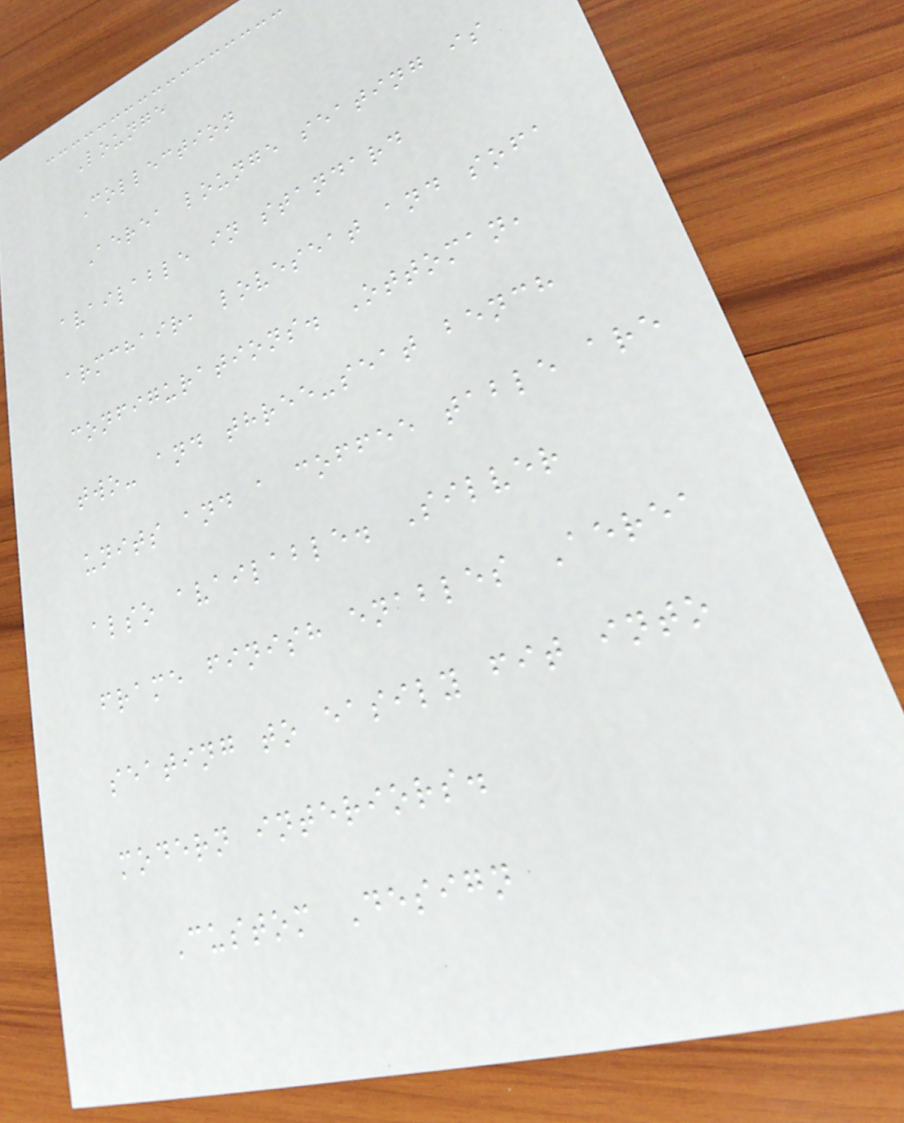Lounge
Collection
Aerea lounge seating is
available in standard
armchair, loveseat and sofa
configurations. Ottoman,
two- and three-seat bench
units and a coffee table are
also available. Silver
frame finish enables Aerea
seating to easily fit into
modern interiors.
Custom Design
